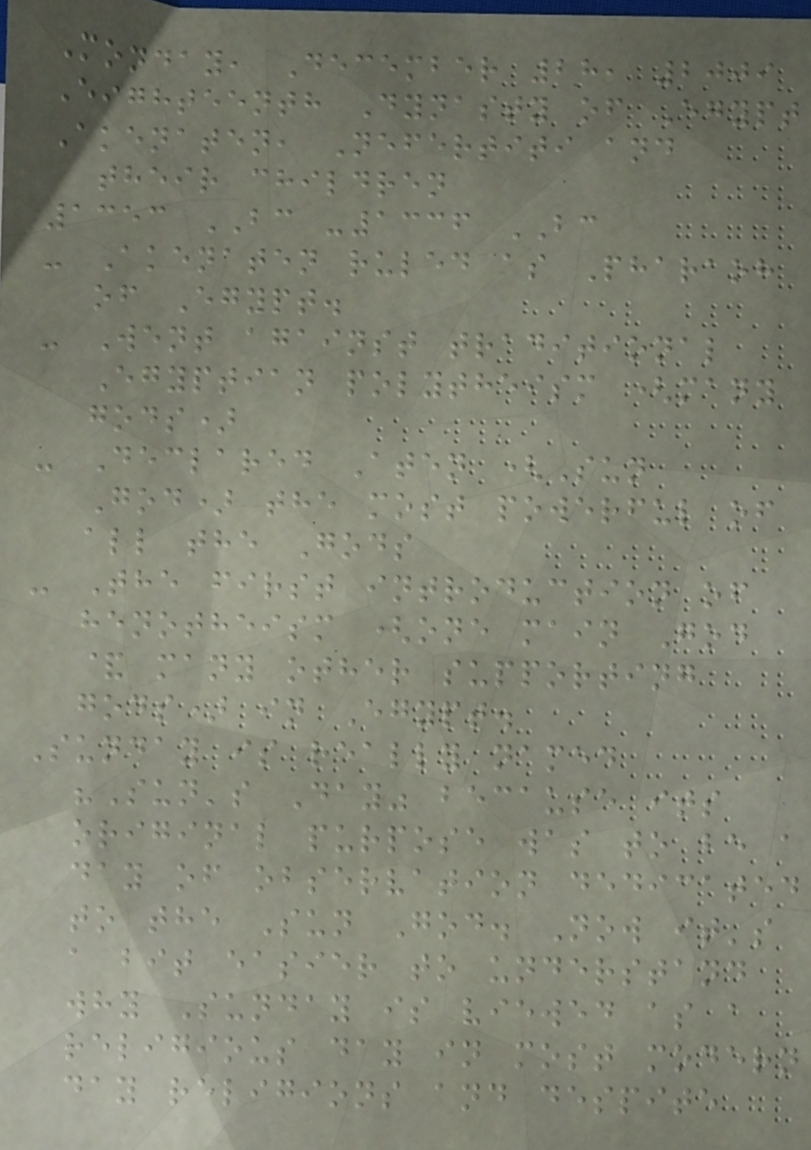Monday, December 28, 2009
Eighteenth Dynasty of Egypt
Akenaten, Nefertiti and
their children
1353 BC -1336 BC
- Akenaten ruled as Pharaoh
of Egypt.
- Went against traditional
Egyptian polytheism (many
gods)
- Declared Aten (Sun
God) the most powerful of
all the Gods
- The first introduction of
henotheism (one main God
& many other supporting
gods) in Egypt.
Sunday is really named
"Sun's Day" because its
original purpose was to be a
day of observation dedicated
to the Sun God. Now it's
a bit easier to understand
why Sunday is viewed as a
religious day in most modern
day religions and despite
